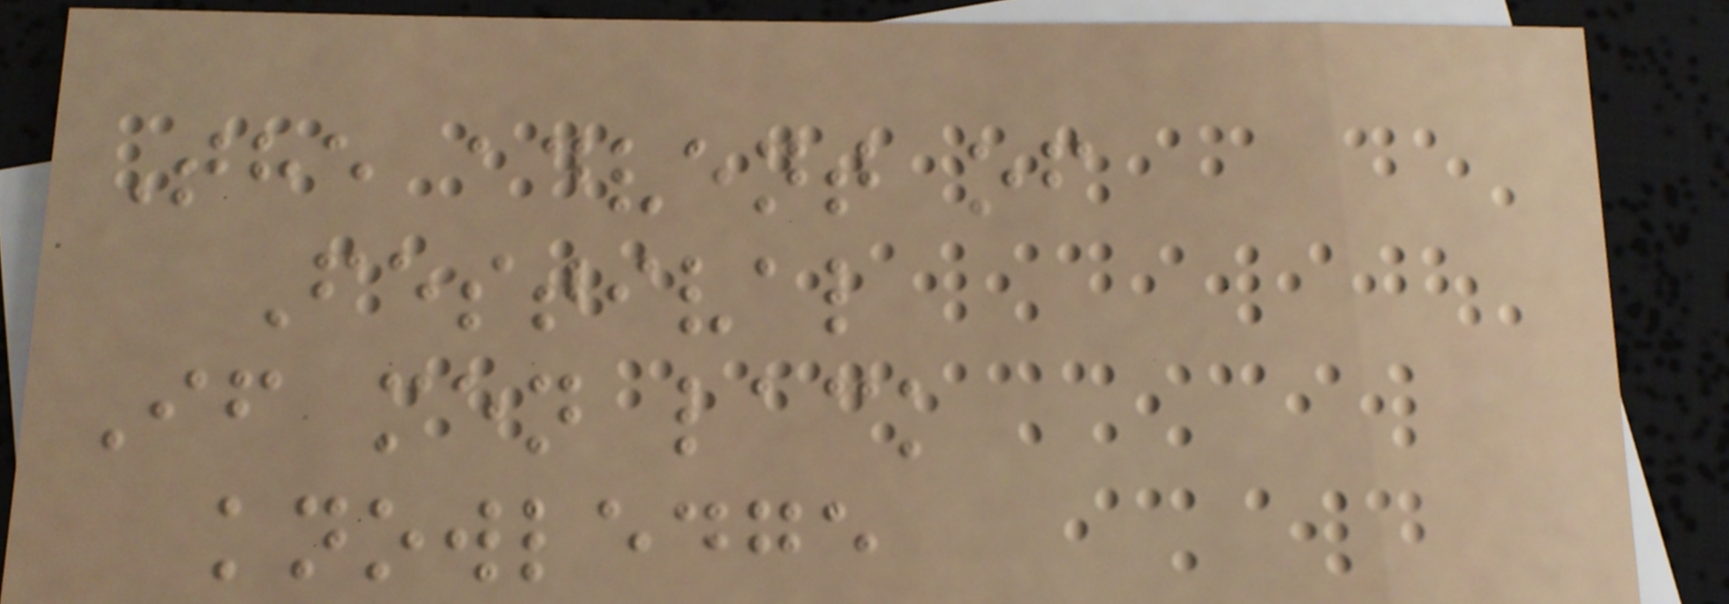The advent of
Festival
If men lack
knowledge
